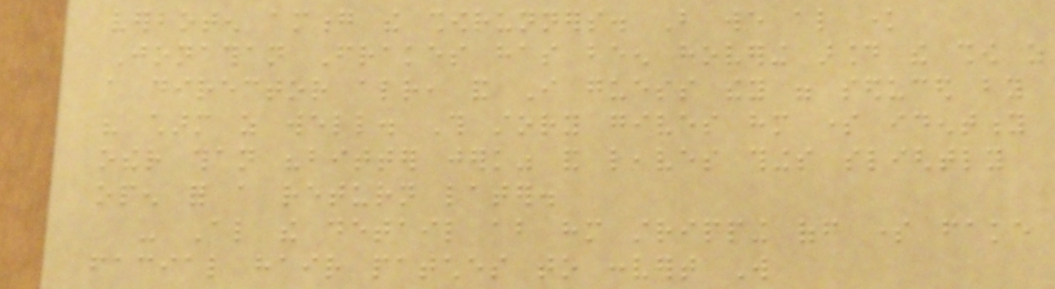verboten among the showrunners. But we also know
Jonathan Frakes has been hovering around the show as
a director already, and I guess they were seduced by
his charm as well. This story gives him some identity
other than "bitter jerk" and leaves things slightly
open for a return later.
- Also the detail about him stripping off some fake
facial hair patches to convert Will
